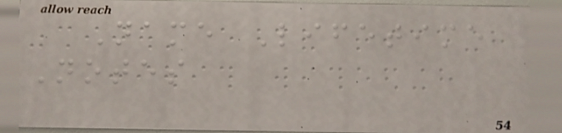Name Lifetime
Notes
